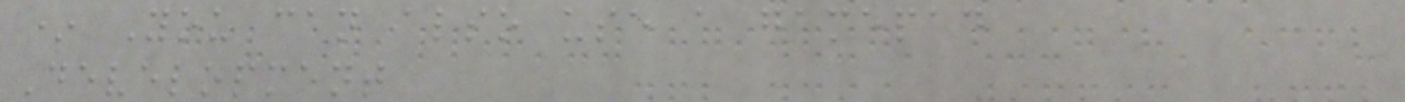* You can also use a gamepad
Development
